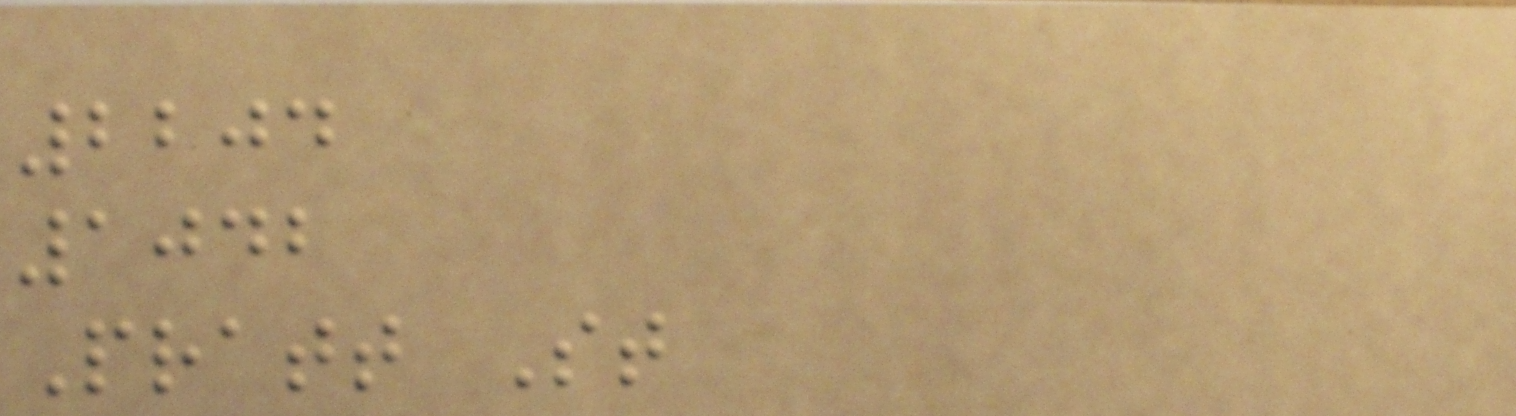2204
1042
Pratt St
